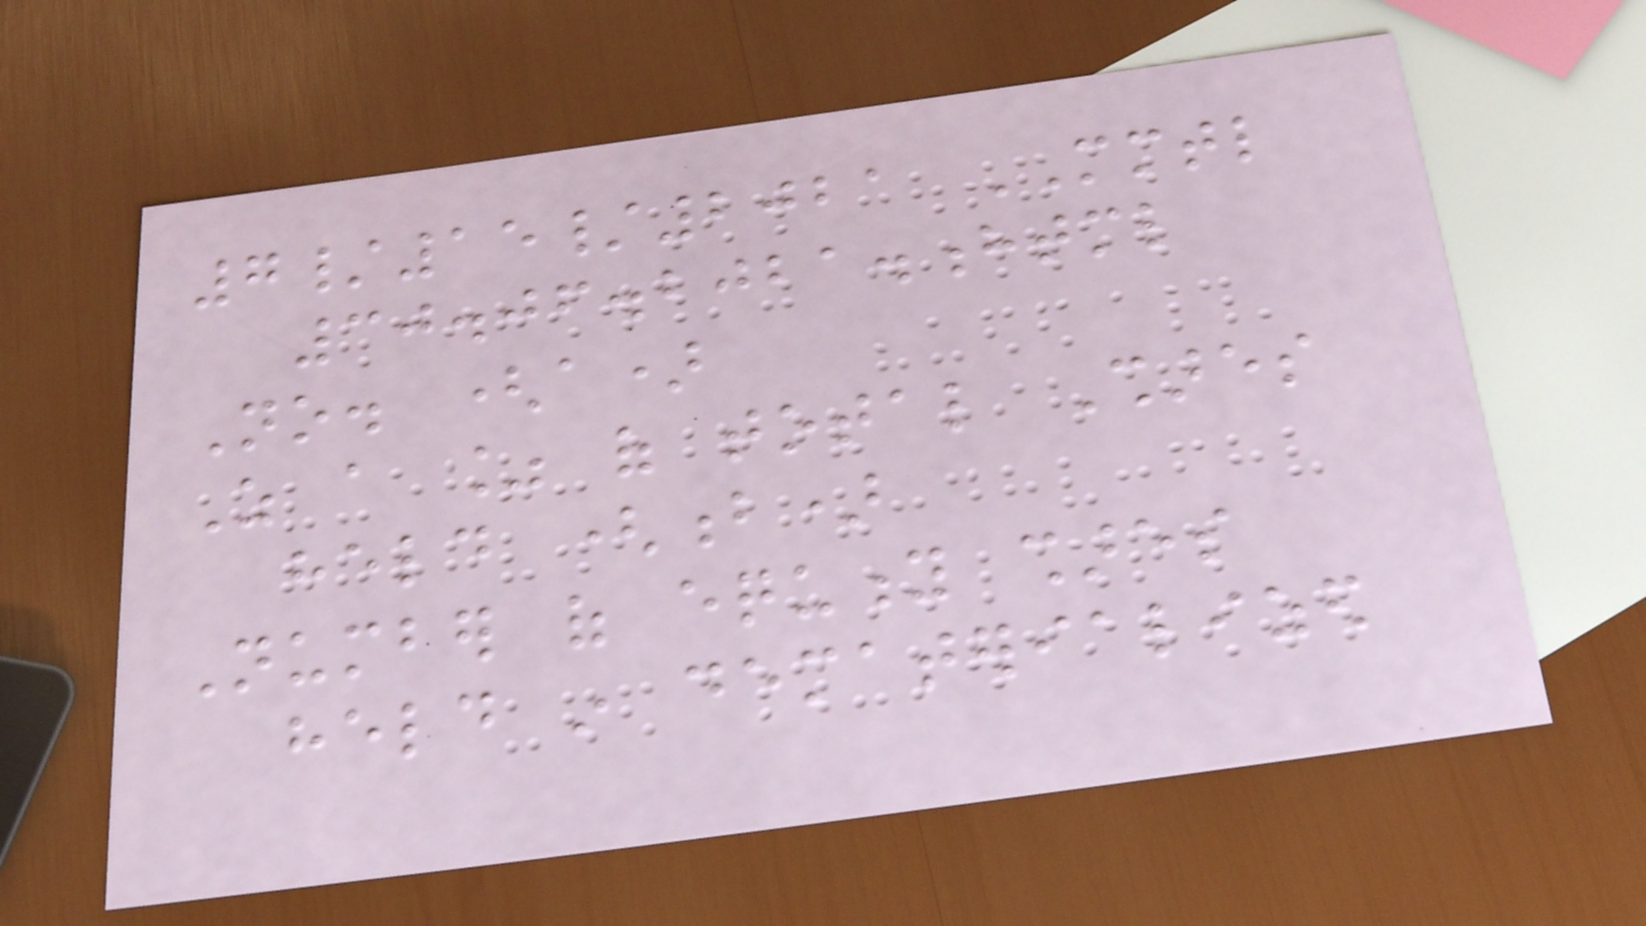7/15/2021 MMTL
30.06.2021.html
No. (a)
As a % of total Shares
held (b)
Number of equity shares
held in dematerialized
